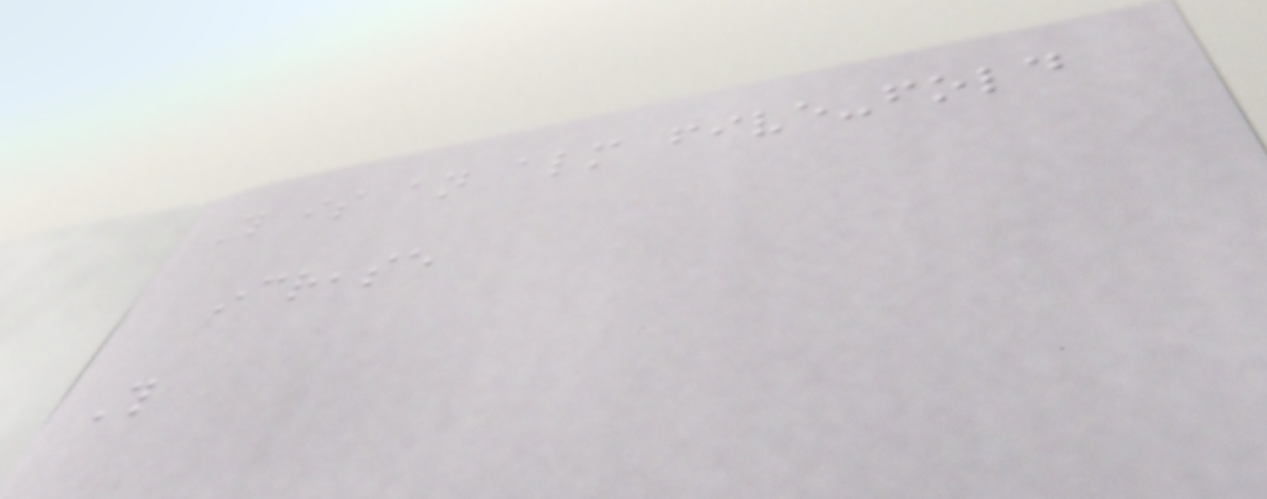This is an almost five-fold
increase
This
